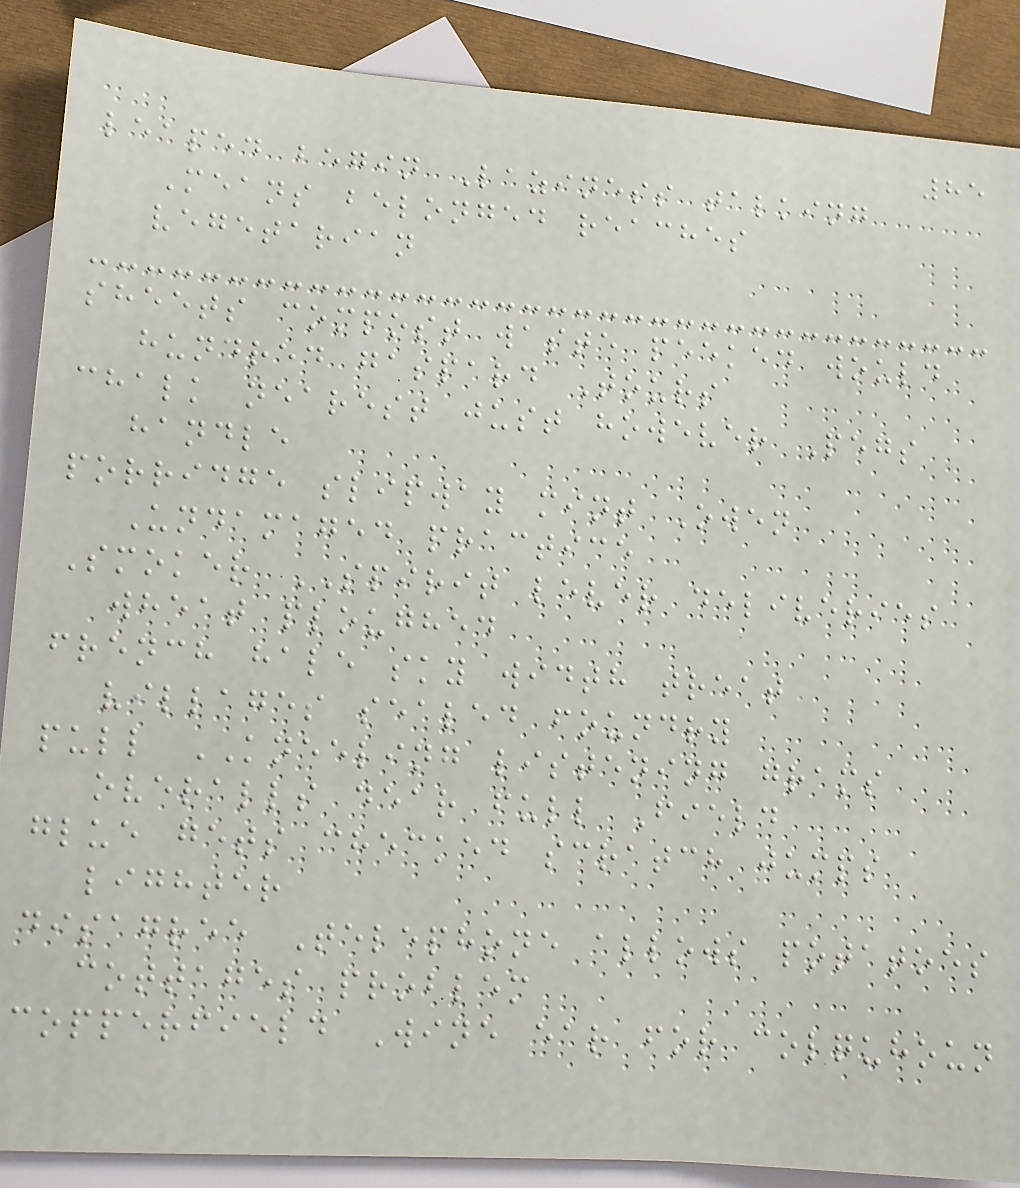85
leaped begin Laziness talking
Means belonged reaches
vegetarian
sheets compost waste peeked would
hundred gaspard Tours
chalk nearest just however Pegs
handle
porridge slipway mint Owen
Undamaged practice
Smoker SPIRIT lever deliveries
wheat ploughed
french hale sky width treat
villages sealed foundry
pull KNEELING listening grams
overalls dear full Field
glue gets checked scratch jumps
lighter
disagree Telephone allows potatoes
cottages problem
copperfield Wine ear for colquhoun
